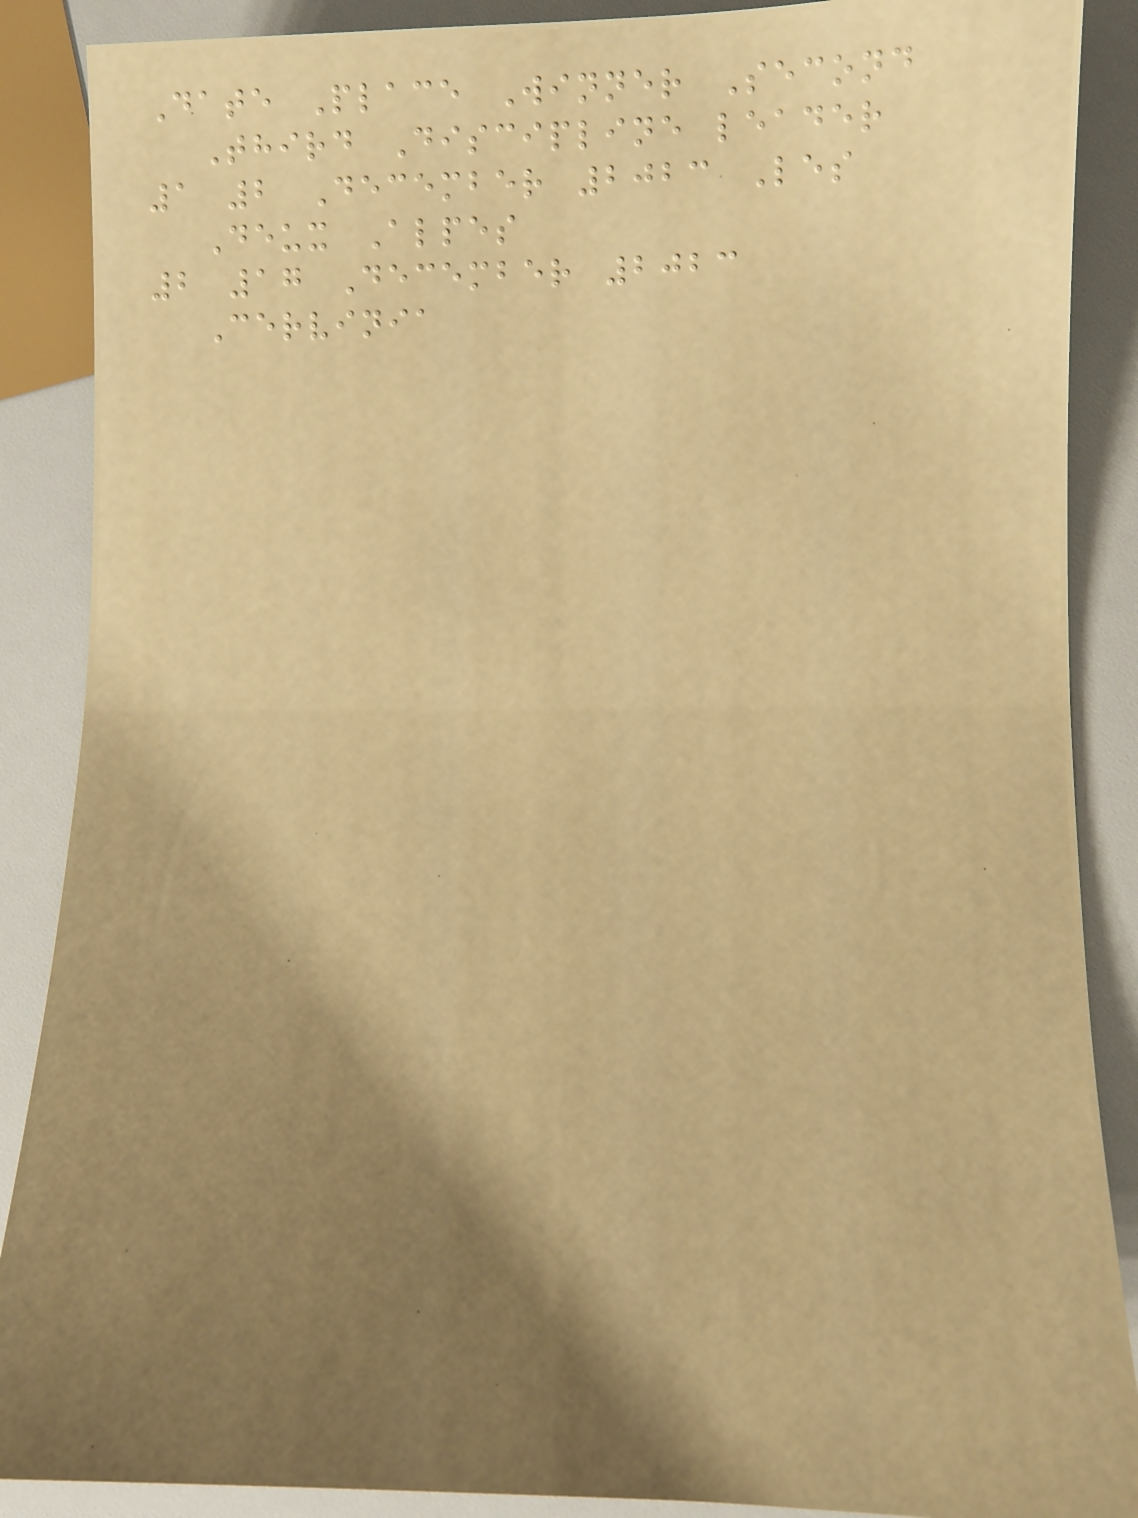Date Place Winner Second
Third Discipline leader
1 2 December 2023 Les
Deux Alpes
2 17 December 2023
Cervinia
